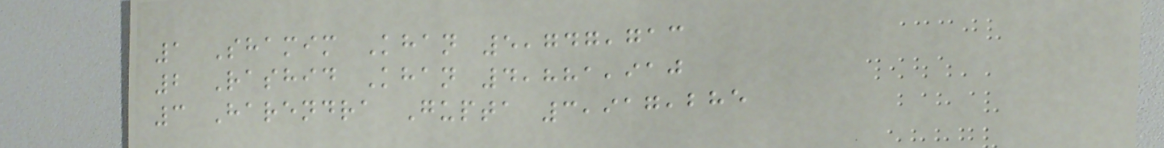1 Shamim Khan 5,747,713
2 Rashid Khan 4,881,910
3 Harendra Gupta 3,917,285
